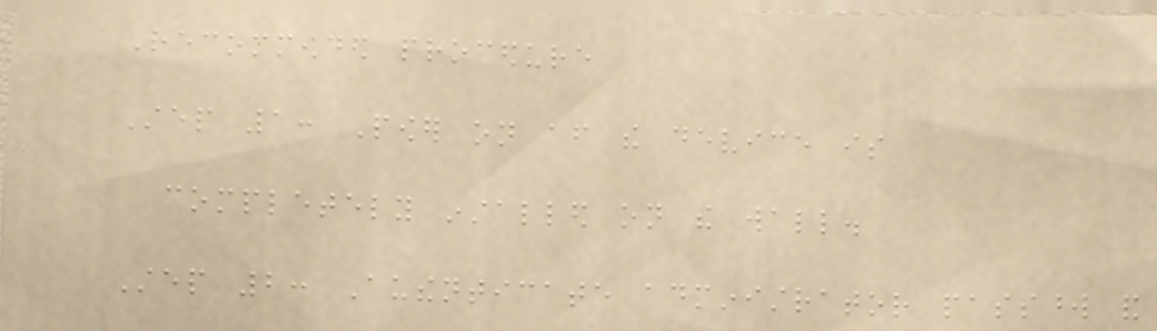Recommended procedure
Step 1: Power on after the device is
completely installed on the wall.
Step 2: Authenticate administrator password and
